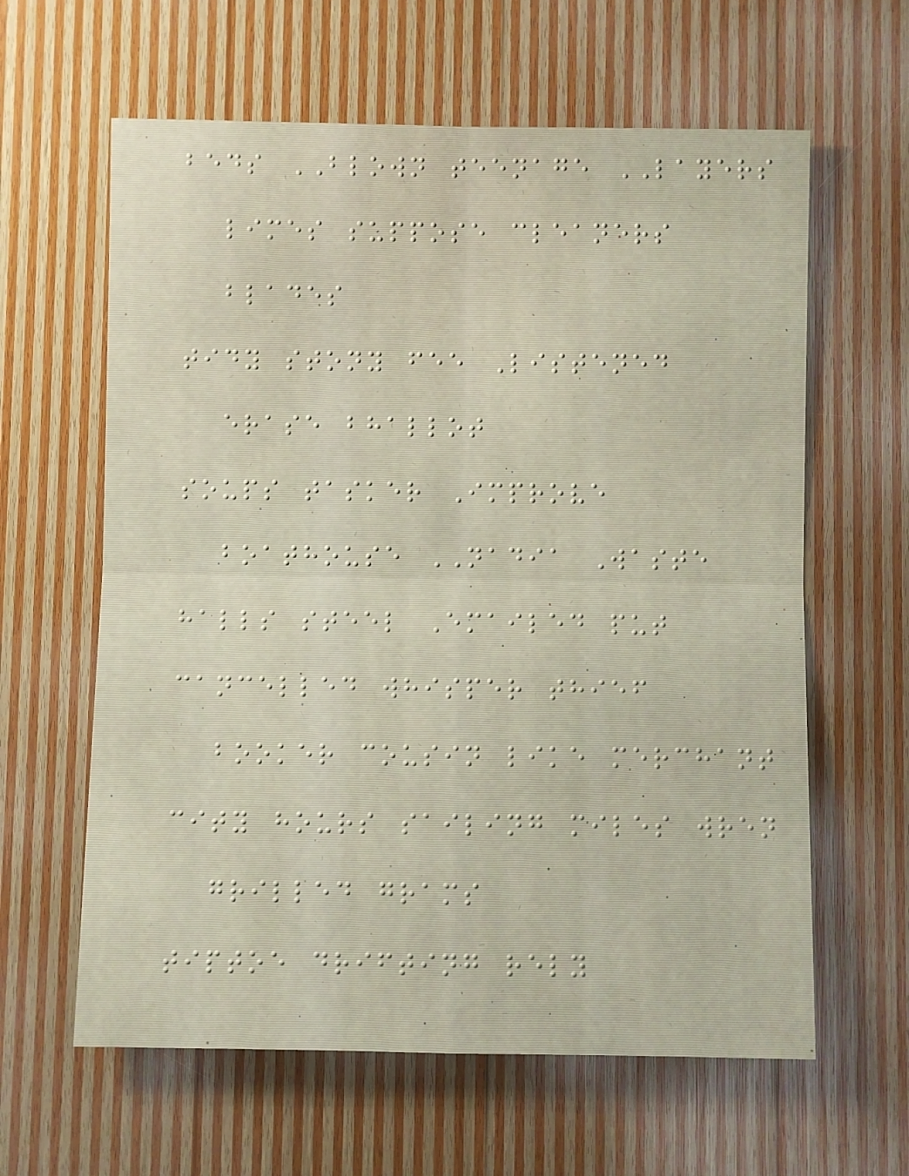beds BLOWN teenage LAYERS
limes suppose cleaners
blades
tidy stony fee Listened
erase bhallot
soups tasker Improve
boathouse NADIA Waste
halls steel Emailed put
cancelled whisper thief
booker cousin like merchant
city hours sailing miles wren
grilled grams
tiptoe drifting rely
